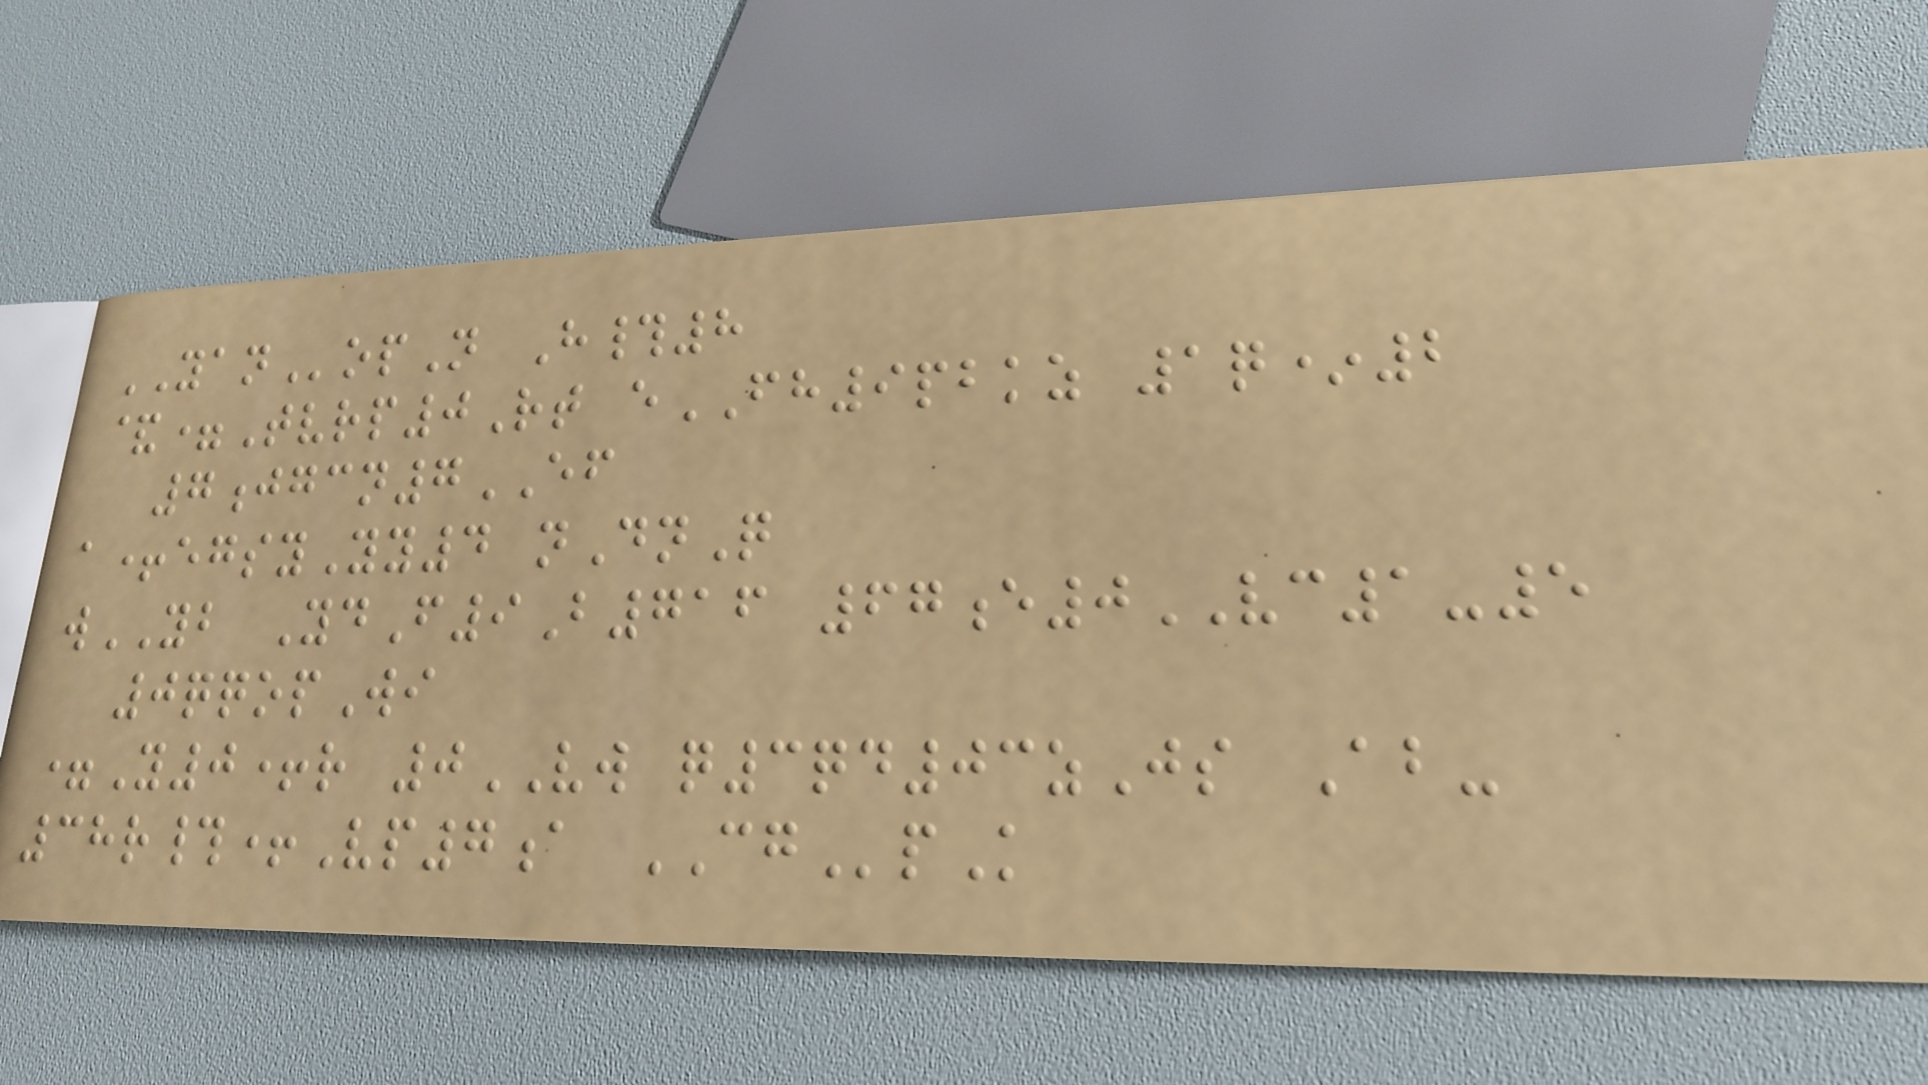YANopN H#8
&=Tvrp0Rt eFH9pbkz 1q*2
7jgcn7EF
a+egsyYy4 nDnQ
wYB YdF9B716 67e0VC1-5
0qqopWi
=Y0+r 0VW q3qd03zJs Ab-
38r#+Vp7a CGpK
